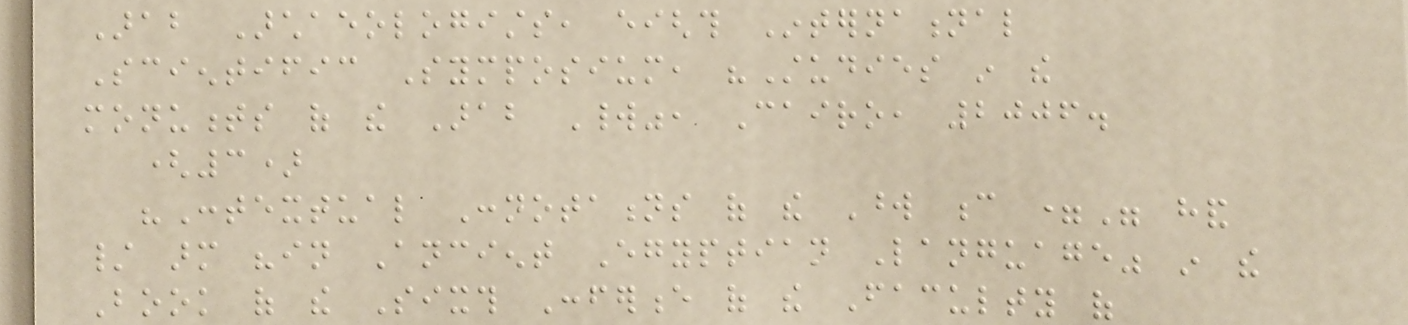Arab Archaeologists, eighth International
Scientific Symposium, "Studies in the
monuments of the Arab World", Cairo, 2006.
(3)
"Contextual Connotations of the Word c =" hand
/ arm "in Ancient Egyptian Language" in the
Book of the Sixth Conference of the Faculty of
